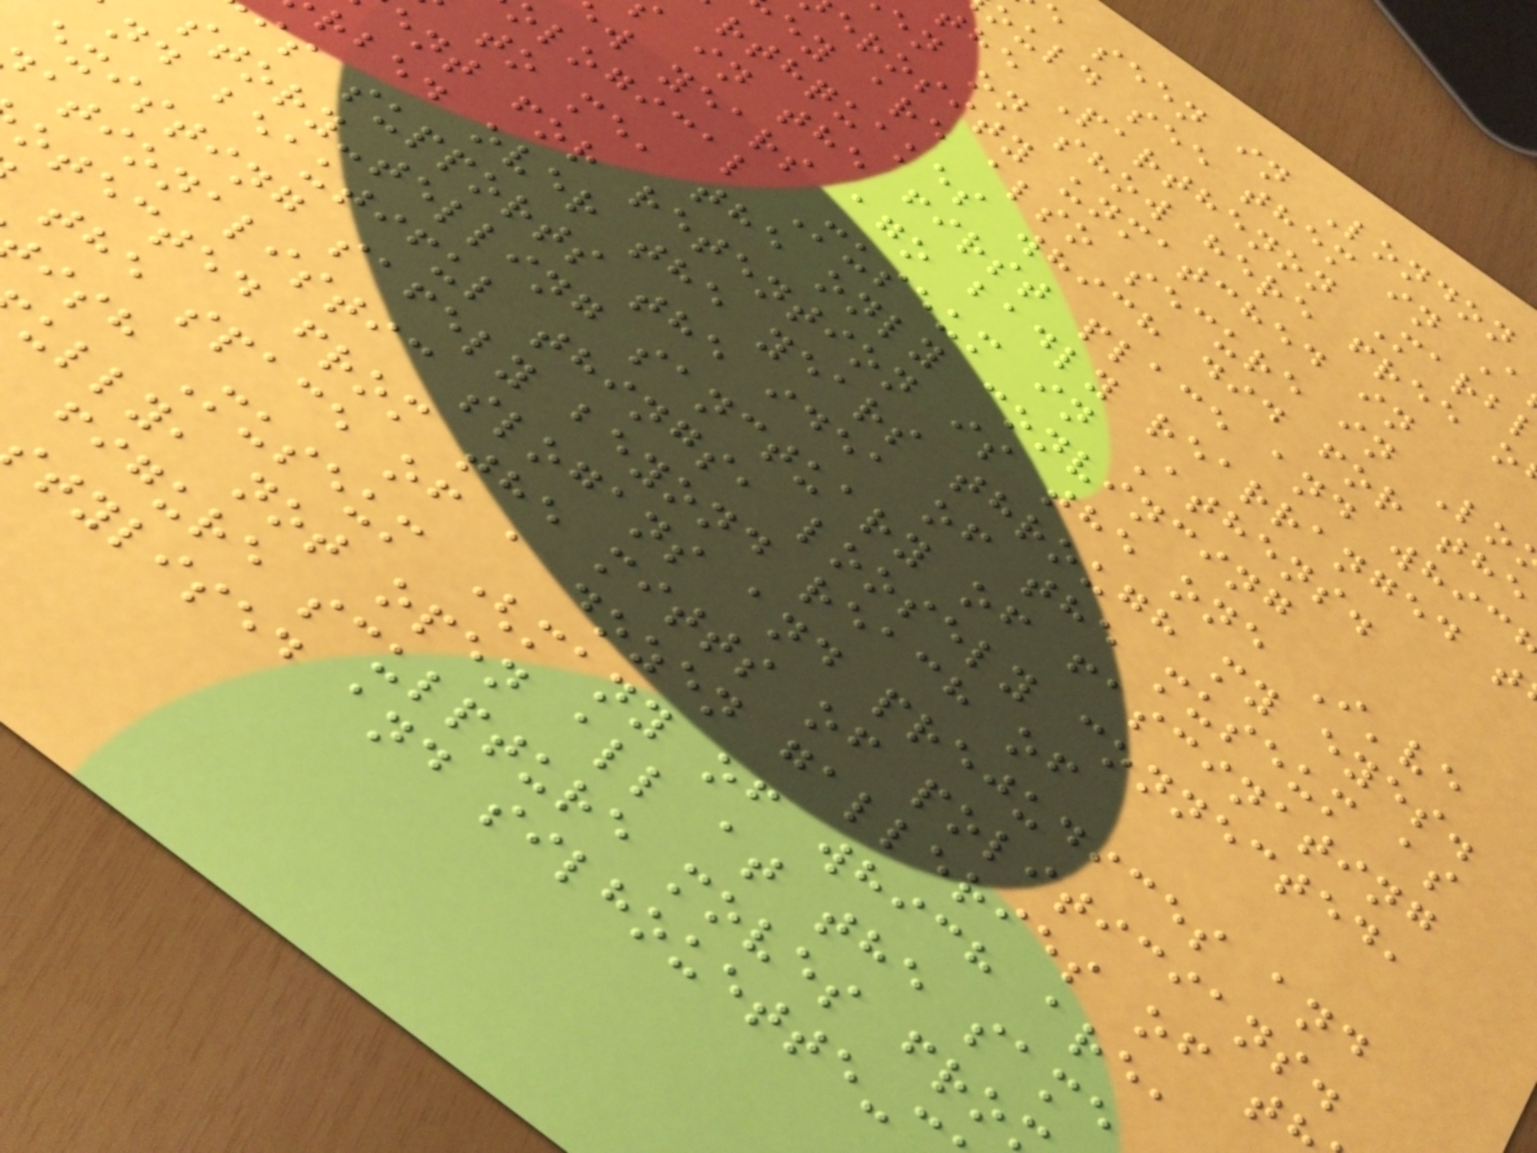e seen in London
ould see them in A
the Parthenon Marb
en on show here free o
erosity unmatched in
ey are also secure in Lo
rthquakes which did for the
in the first place and whic
w years ago badly rearranged t
ological Museum in Athens.
to me, the only convincing
ent for retention is the one I've
rbed over the years through my eyes.
is supports the idea of the museum as
story-telling sanctuary of fascinating
nd beautiful things, loosely connected,
existing safely beyond reach of
ationalistic slogans and prejudices and
otected from the mitts of politicians.
the space of a dozen galleries of t
ish Museum (many of which are,
ully, not open all at the same
figure sculpture moves fro
tylised and silhouette-
